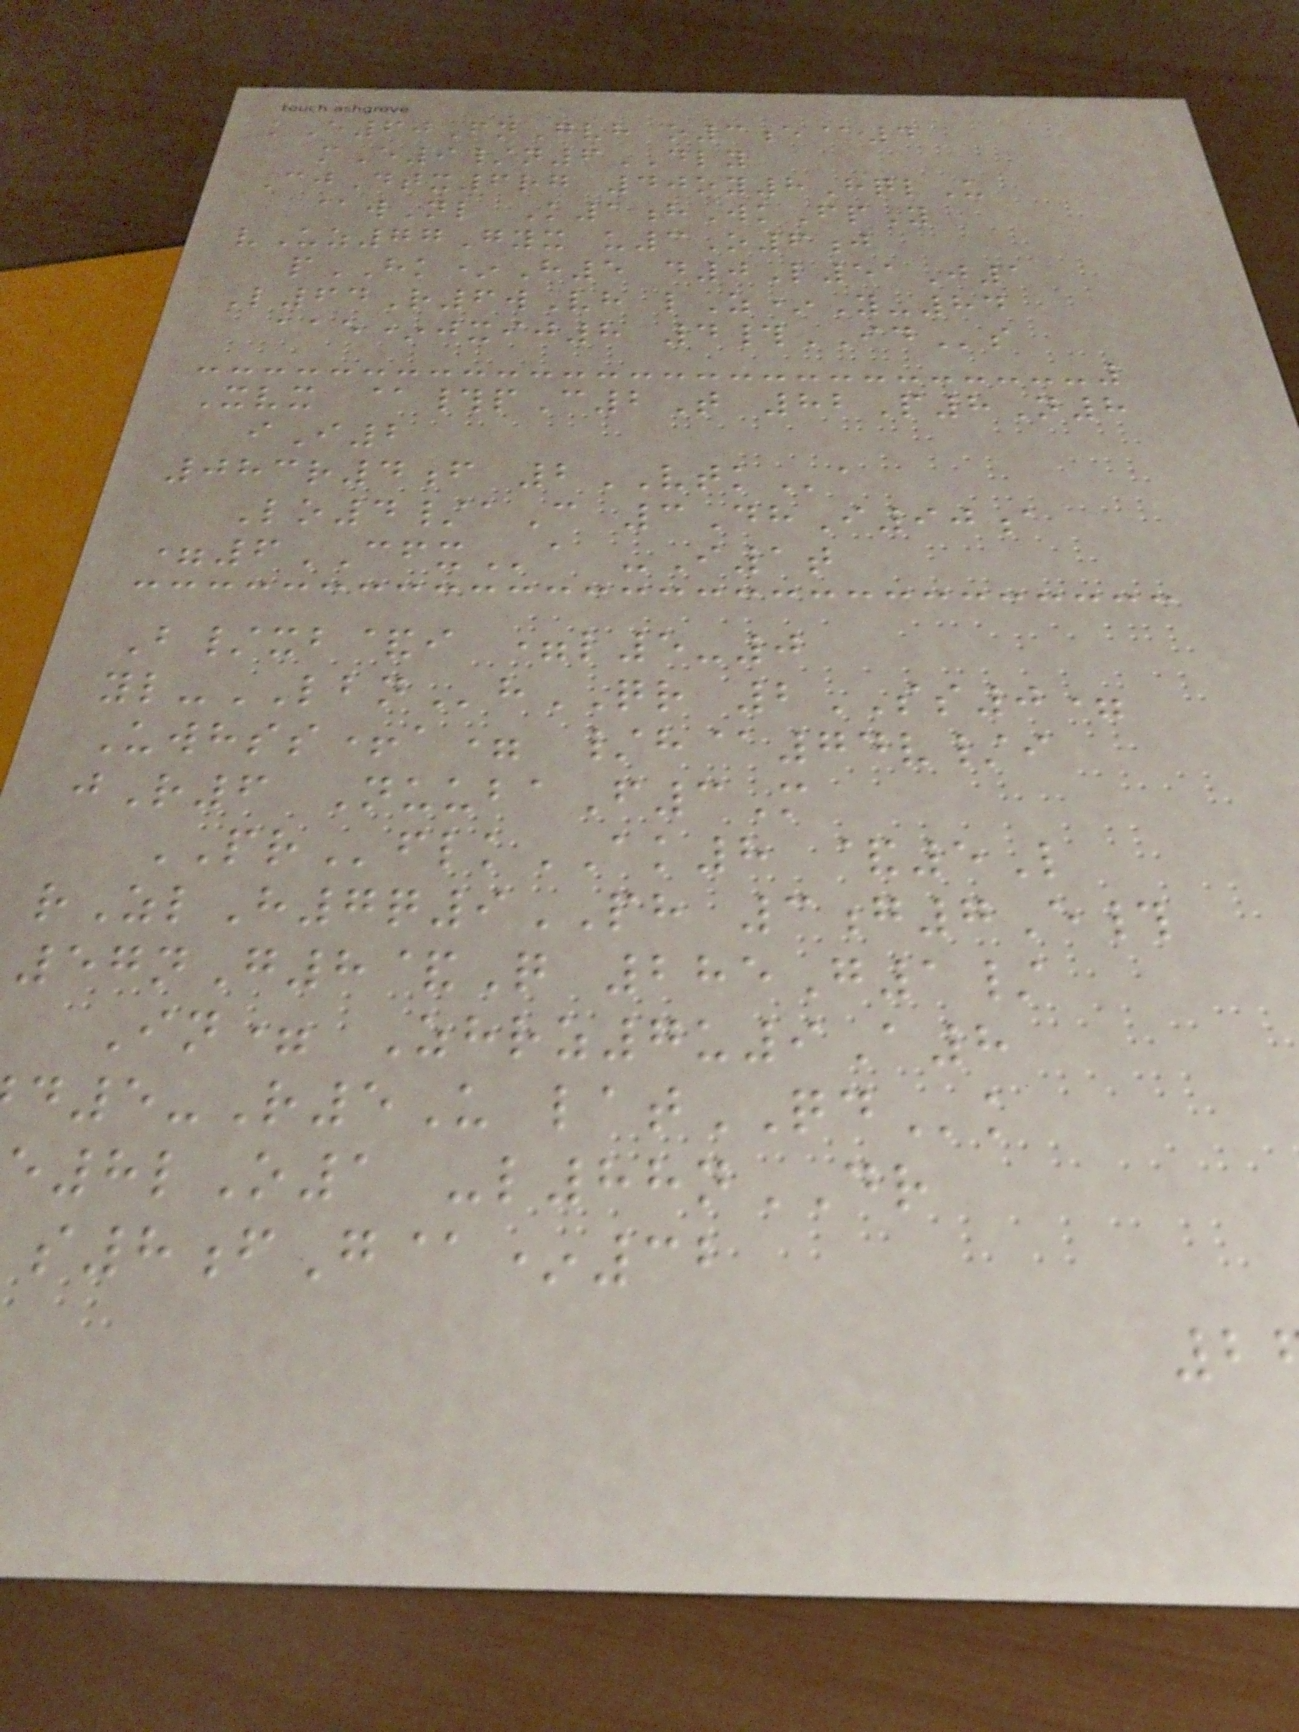kE60FnGvh o3e@4
mE9/n6DLY
CjDtx6rg 40oy8HqlU
@wNl K1hWkFpY
vUz77Gyx u3O6j
pHK*H5 d0L51J1
L64R6wVh lZ*Y-84
aae*jxij8 4#IDs
Xvx @#pC2T 82P8N8
iI2
083r4f 2VTKa
Lo4/aC 3DhI90a
=6CFXa -I1t
B/xb&i =l5-0
yl-LBNhQR 2SS0=
Uwhss+a= /h@74v/i
jR6 NuubaF3M
PRflkAK8 &5L
rZlH7q9PH 3g7E#
57nG8&Q 285G1/
In= Zhrz7u9A8
d5-R5U latQDk
e8lO1 -l88nDR
s8fG@*32
